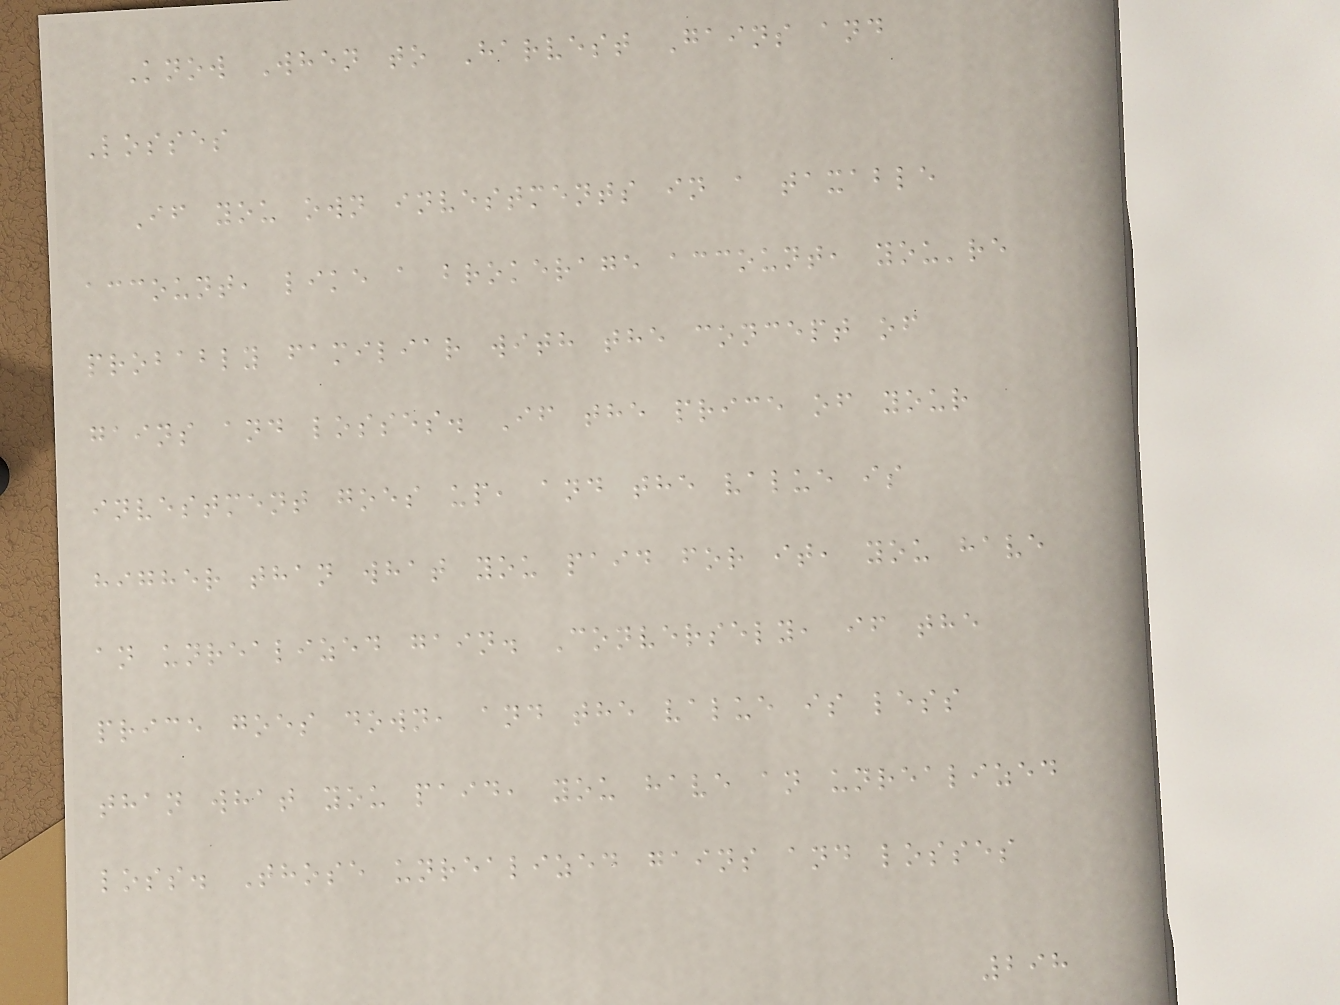Know When to Harvest Gains and
Losses
If you own investments in a taxable
account, like a brokerage account, you're
probably familiar with the concept of
gains and losses. If the price of your
investment goes up, and the value is
higher than what you paid for it, you have
an unrealized gain. Conversely, if the
price goes down, and the value is less
than what you paid, you have an unrealized
loss. Those unrealized gains and losses
298
